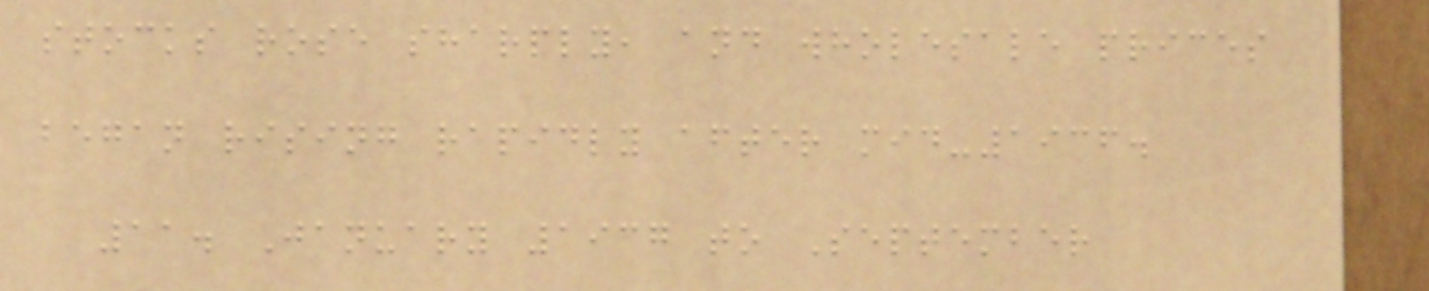stocks rose sharply, and wholesale prices
began rising rapidly after mid-1936.
11. January 1937 to September
